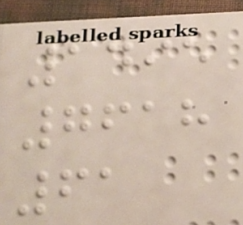1495
7618
61
